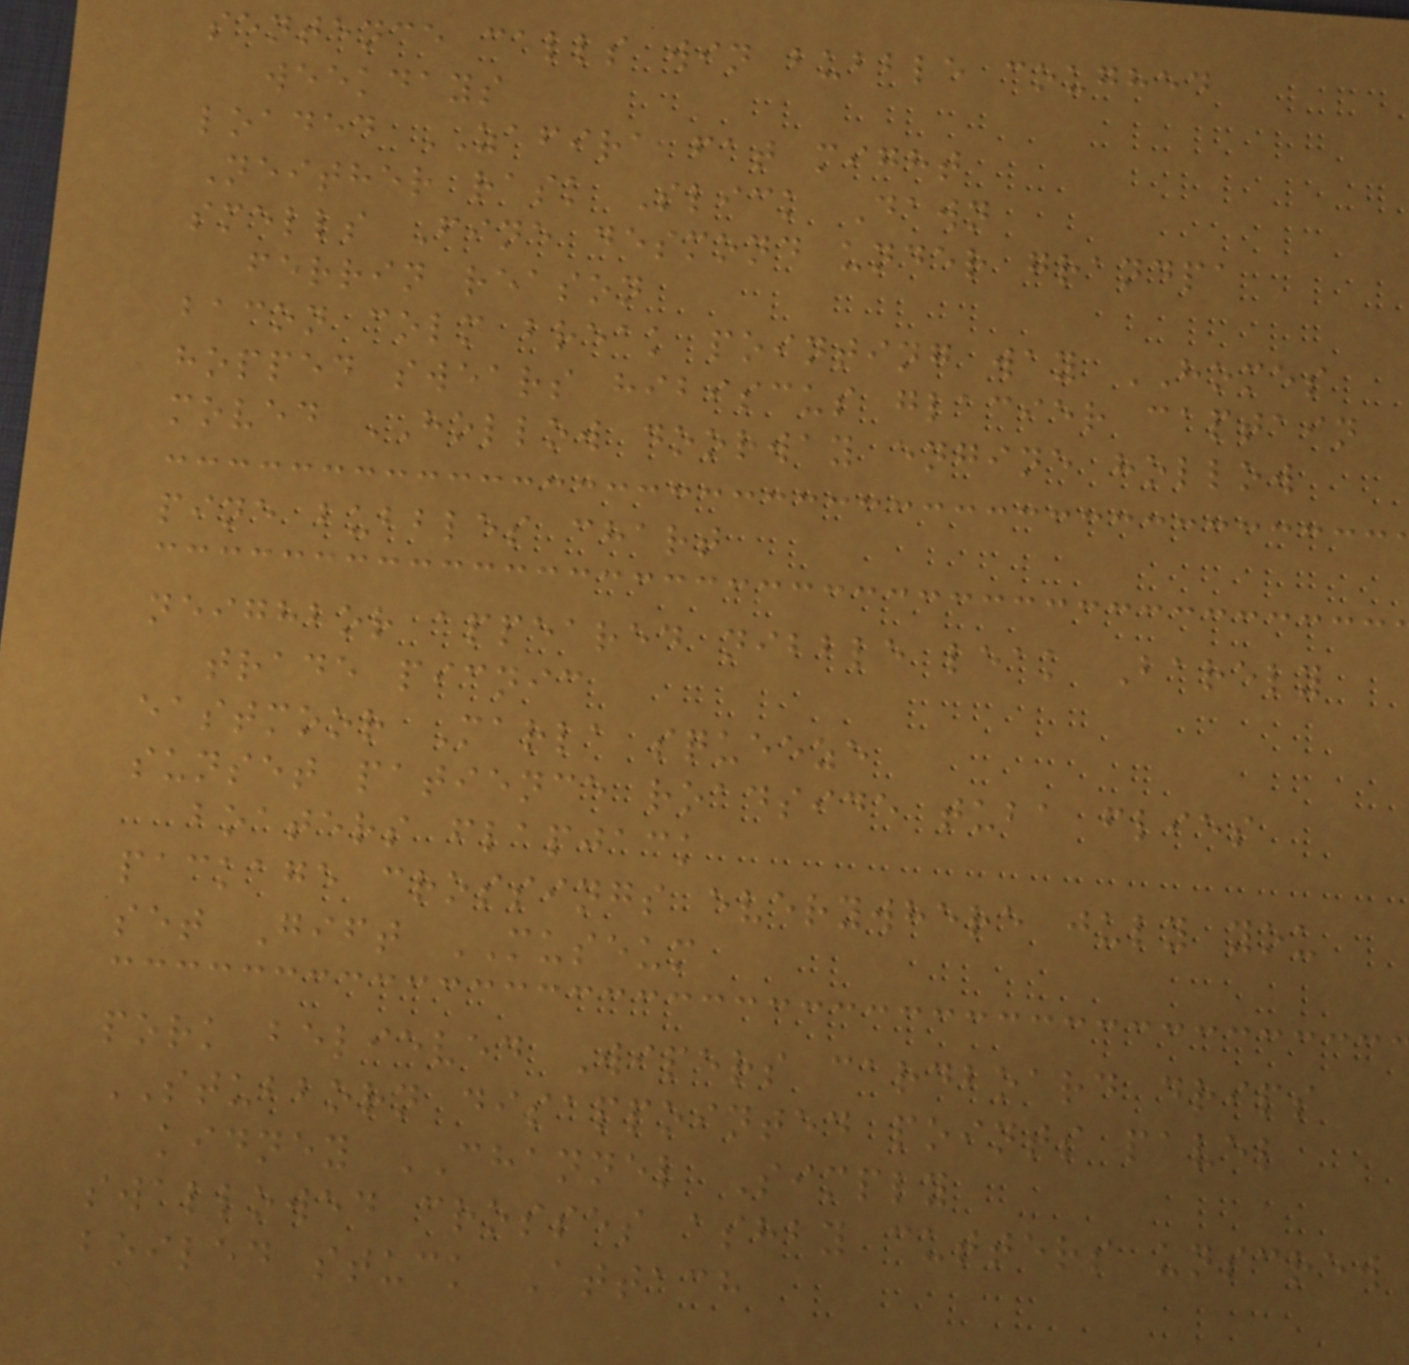sentence calls win bubble coughed
weekdays
loaded ZAFIRA fat might
Neither rask Slick Dawn
smells Fine desmond under grandpa
ferrin reason
bacon colm break pointing way HOMES
hopped swears hibiscus glacier captain
moved HOLLOW doorway engine hollow
pine bubbles chart
neighbor appeared nibble leak Barely
trade picnic
eastmoor Marla squeeze
sunset patience roadside tuba flies
boaters flapjack
package crossings everywhere july you
set Gift MUSEUM
pork believed Wipers cardboard drips
STUBBORN disappointed points pavel
kidney CHANNEL Simply
swallowed crosses ashby cutters unscrew
boiled stuck Attach
